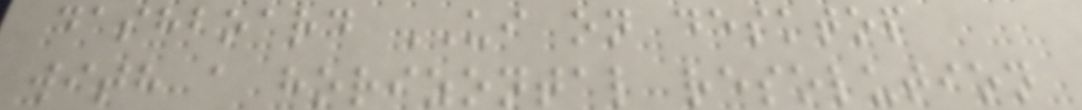dashboard UI on desktop
with a horizontal resolution
